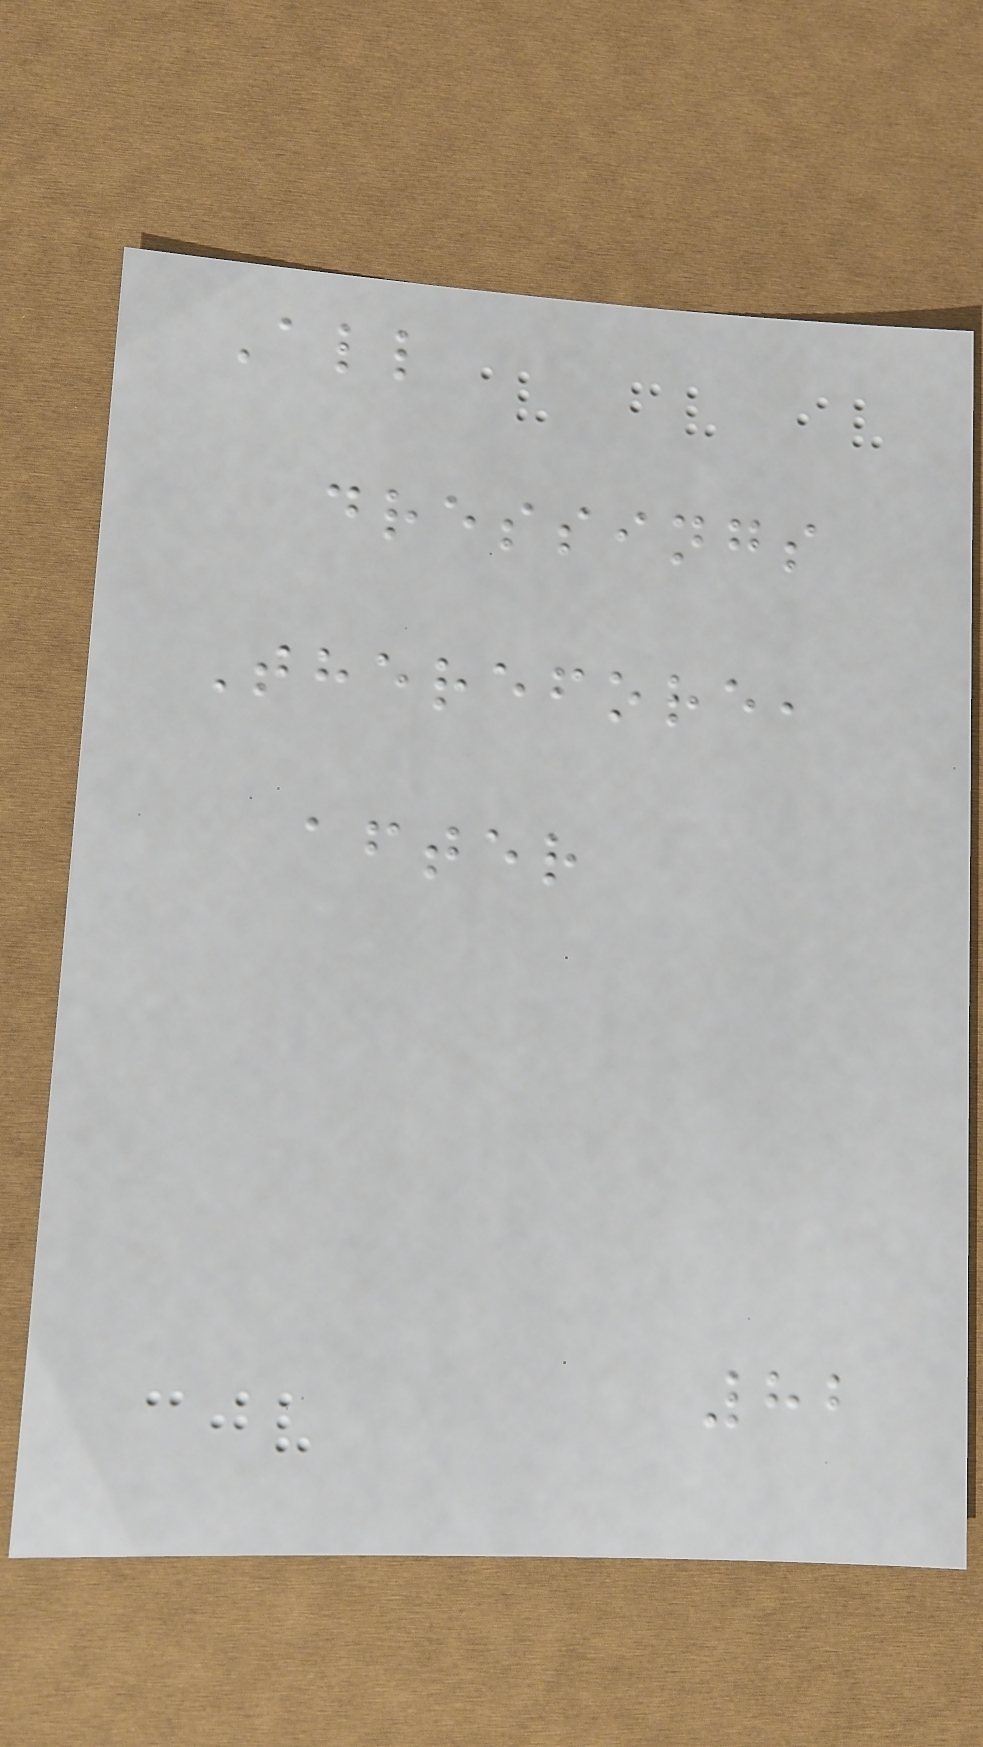All
dressings
Therefore,
after
82
